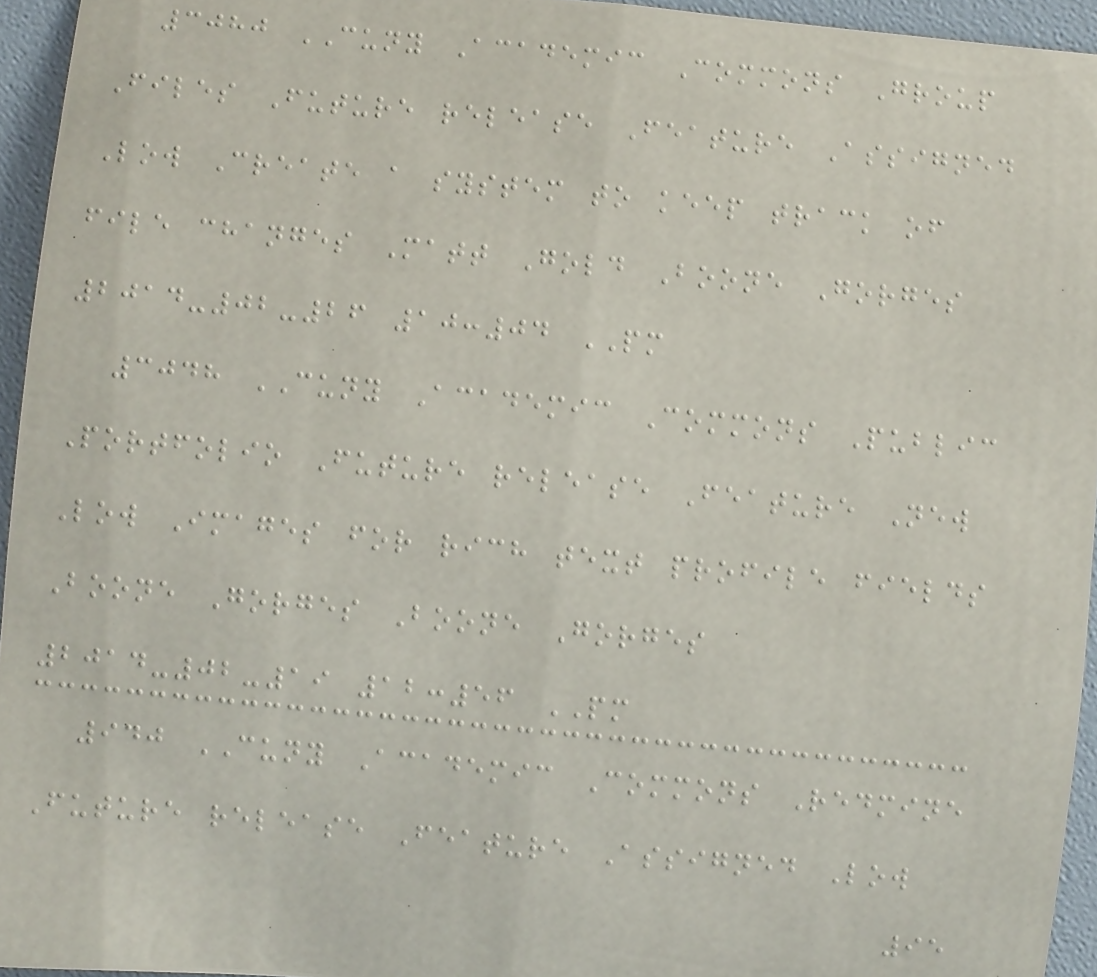3080 CUNY Academic Commons Group
Files Future release Feature Assigned
Low Create a system to keep track of
file changes Matt Gold Boone Gorges
2014-02-26 10:04 PM
3048 CUNY Academic Commons Public
Portfolio Future release Feature New
Low Images for rich text profile fields
Boone Gorges Boone Gorges
2014-02-19 12:56 PM
940 CUNY Academic Commons Redmine
Future release Feature Assigned Low
95
